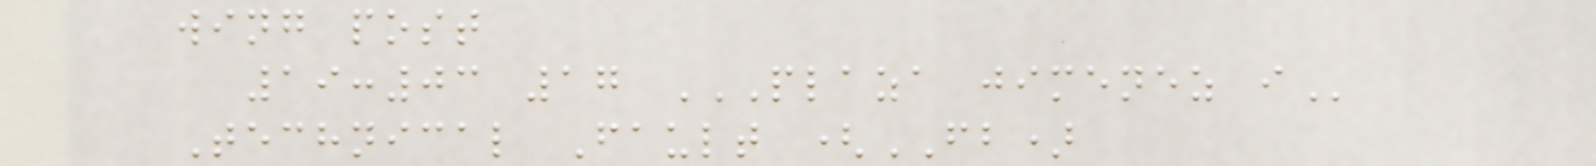wing post
19:03 17 PLAZA JIMENEZ I
Technical Fault (FB)
